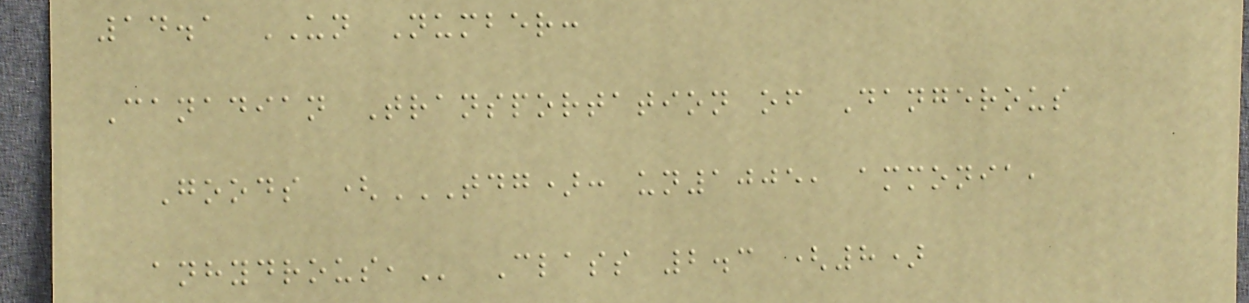14.1 UN Number:
Canadian Transportation of Dangerous
Goods (TDG): UN1005, AMMONIA,
ANHYDROUS, Class 2.3 (8)
